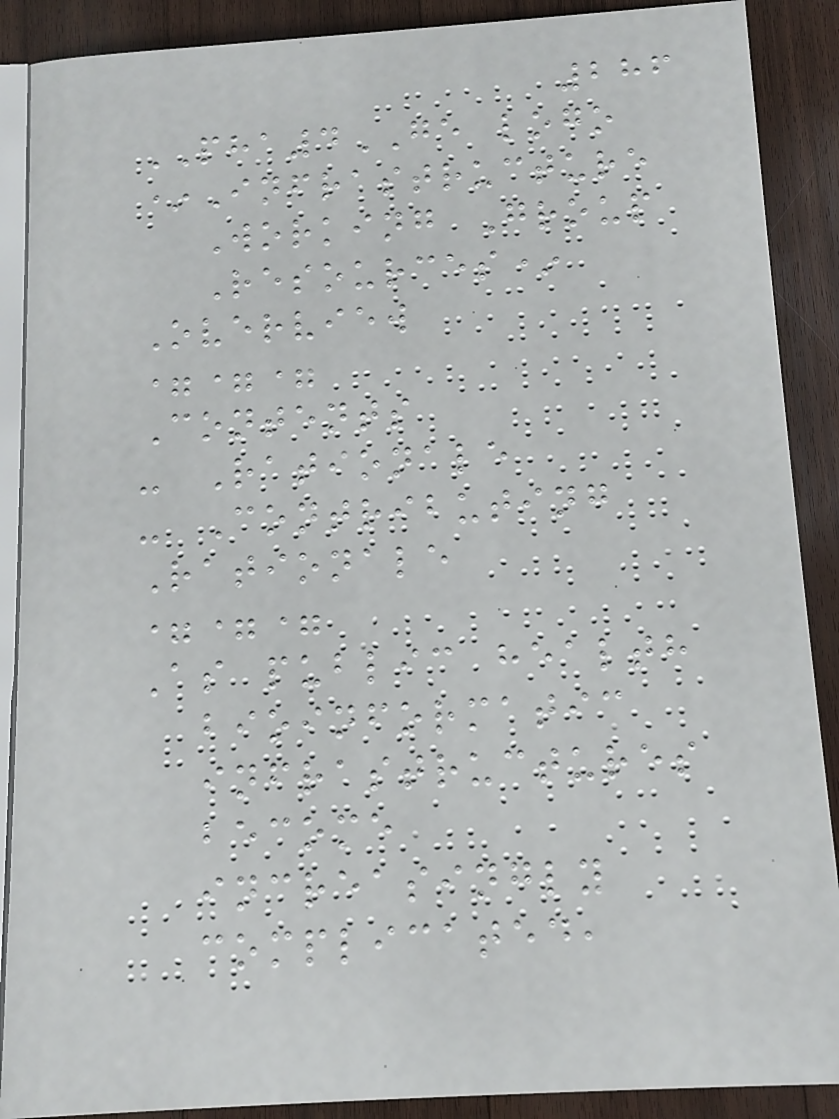286
PHA4GE logo
*Infrastructure
Working Group
Resources*
Overview
===
Contents
- Rationale
- Contributing
Rationale
===
As public health
bioinformatic
infrastructures
become
increasingly
complicated,
